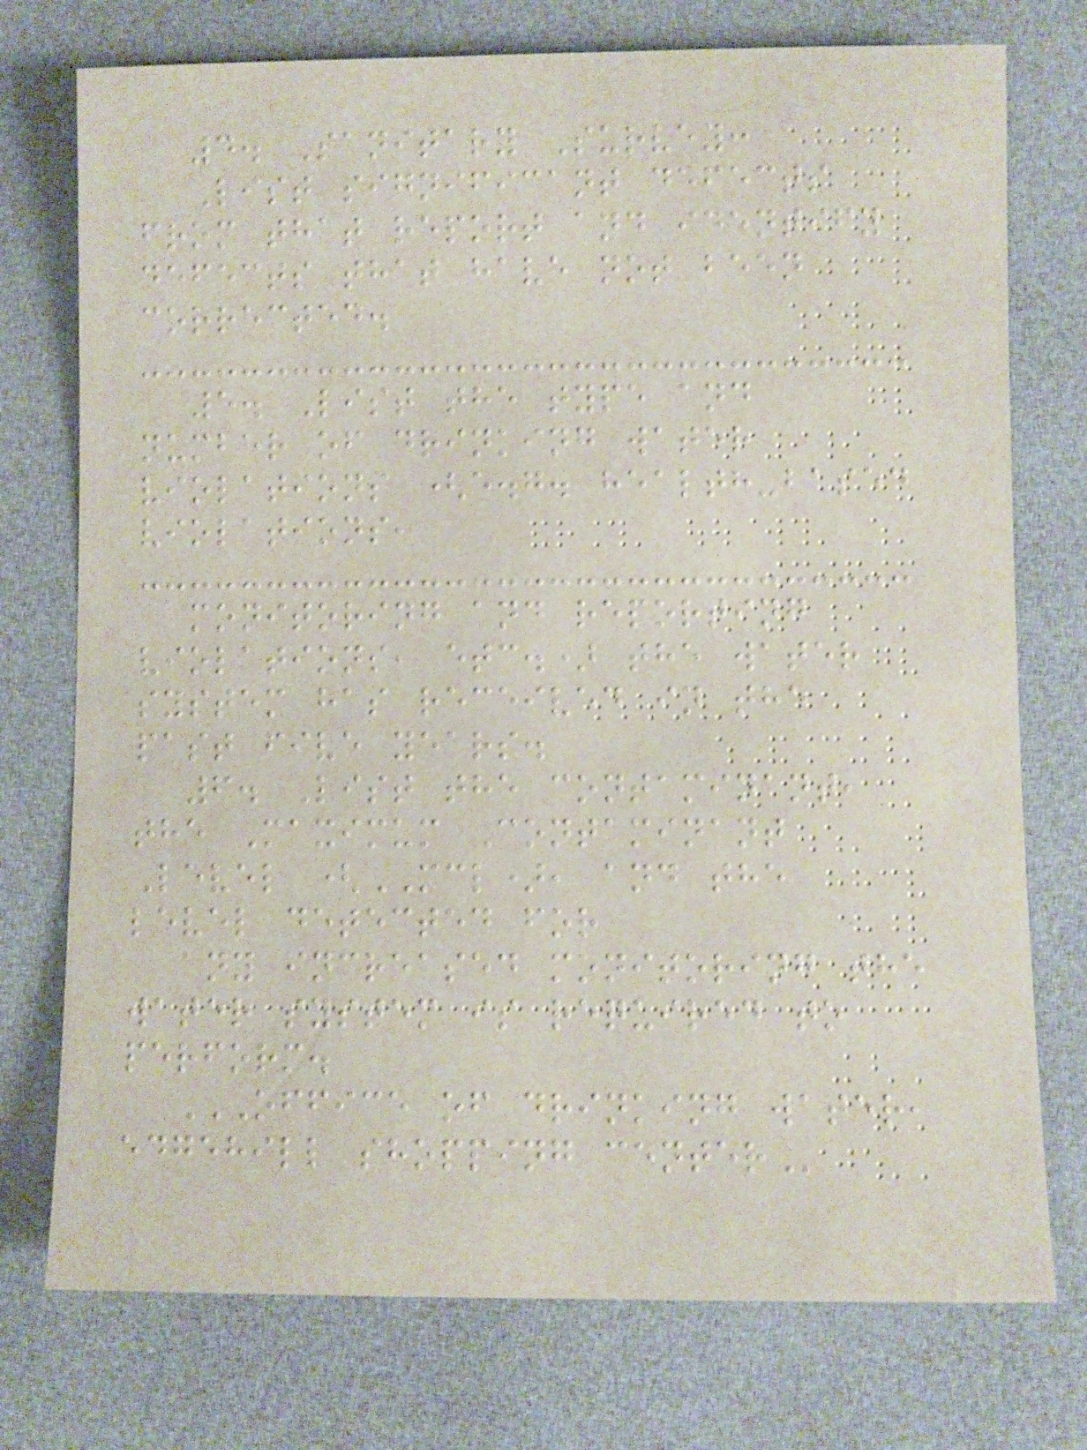4. Sanitary Survey:
List significant defects
from that report and identify
defects that have not been
corrected.
5. List the type and
number of drinking water
violations (e.g. health-based
violations,
monitoring and reporting
violations, etc.) the water
system has received in the
past five years.
6. List the contaminant,
the Maximum Contaminant
Level (MCL), and the
level detected for
any increased monitoring the
water system is required to
perform.
OFFICE OF DRINKING WATER,
EDGEHILL SHOPPING CENTER
